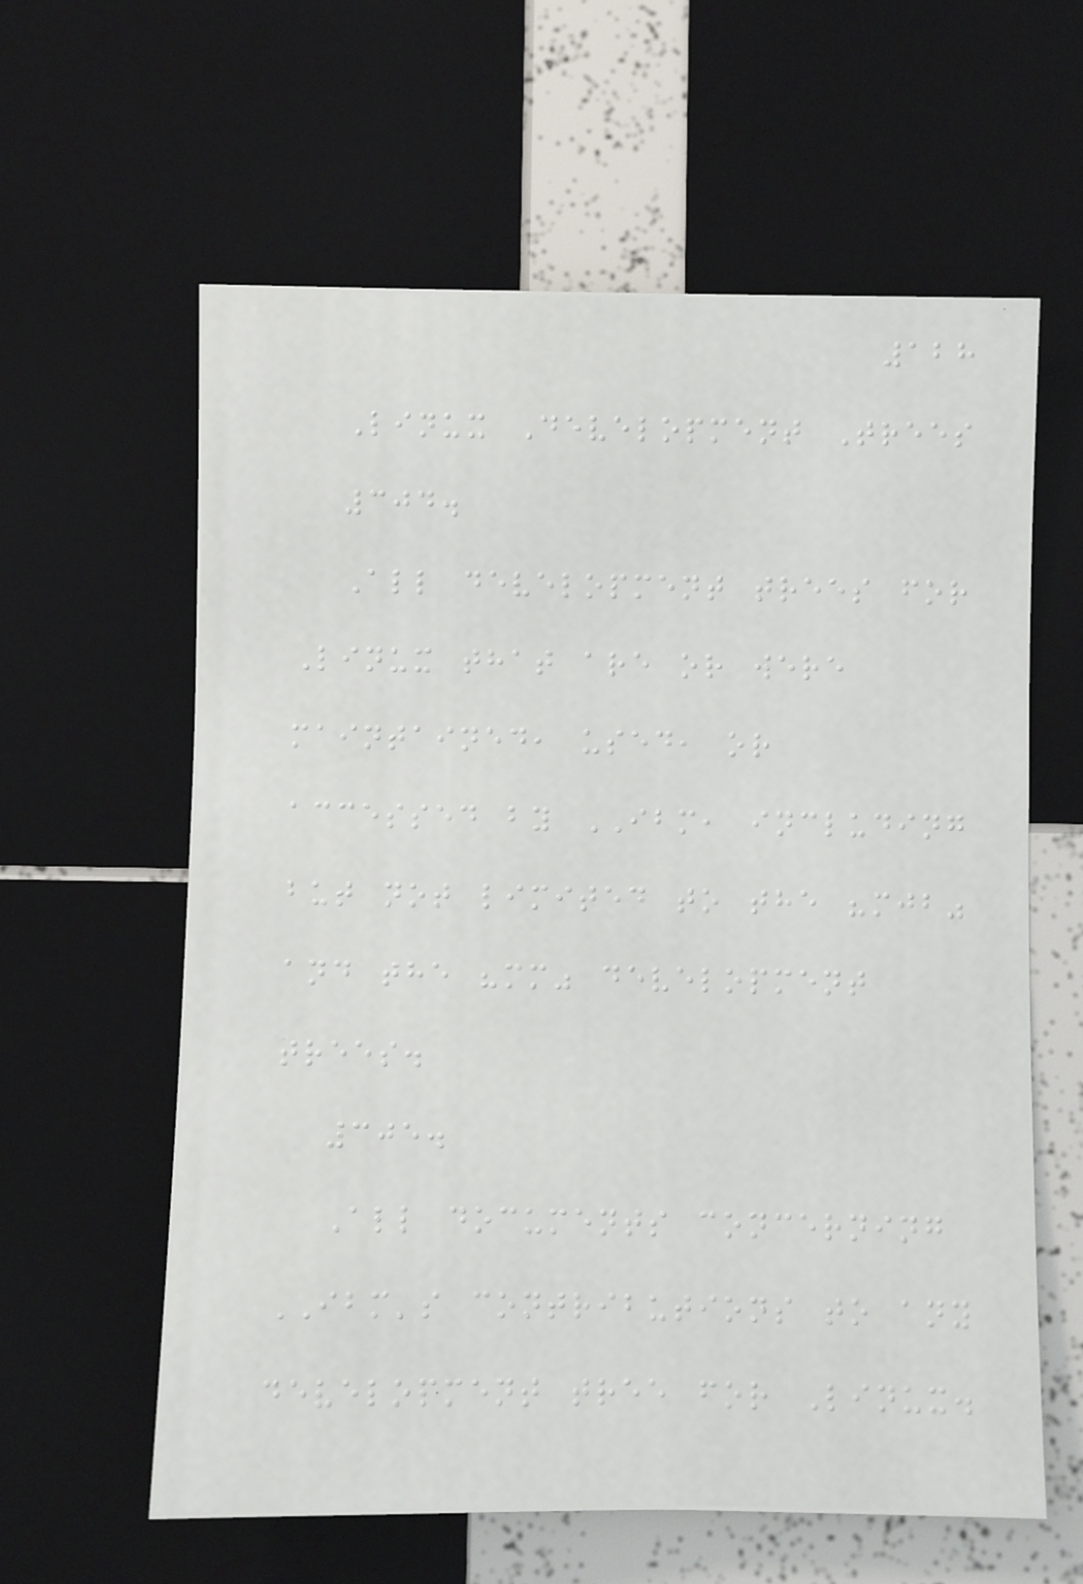128
Linux Development Trees
304.
All development trees for
Linux that are or were
maintained, used, or
accessed by IBM, including
but not limited to the "mjb"
and the "mm" development
trees.
305.
All documents concerning
IBM's contributions to any
development tree for Linux.
